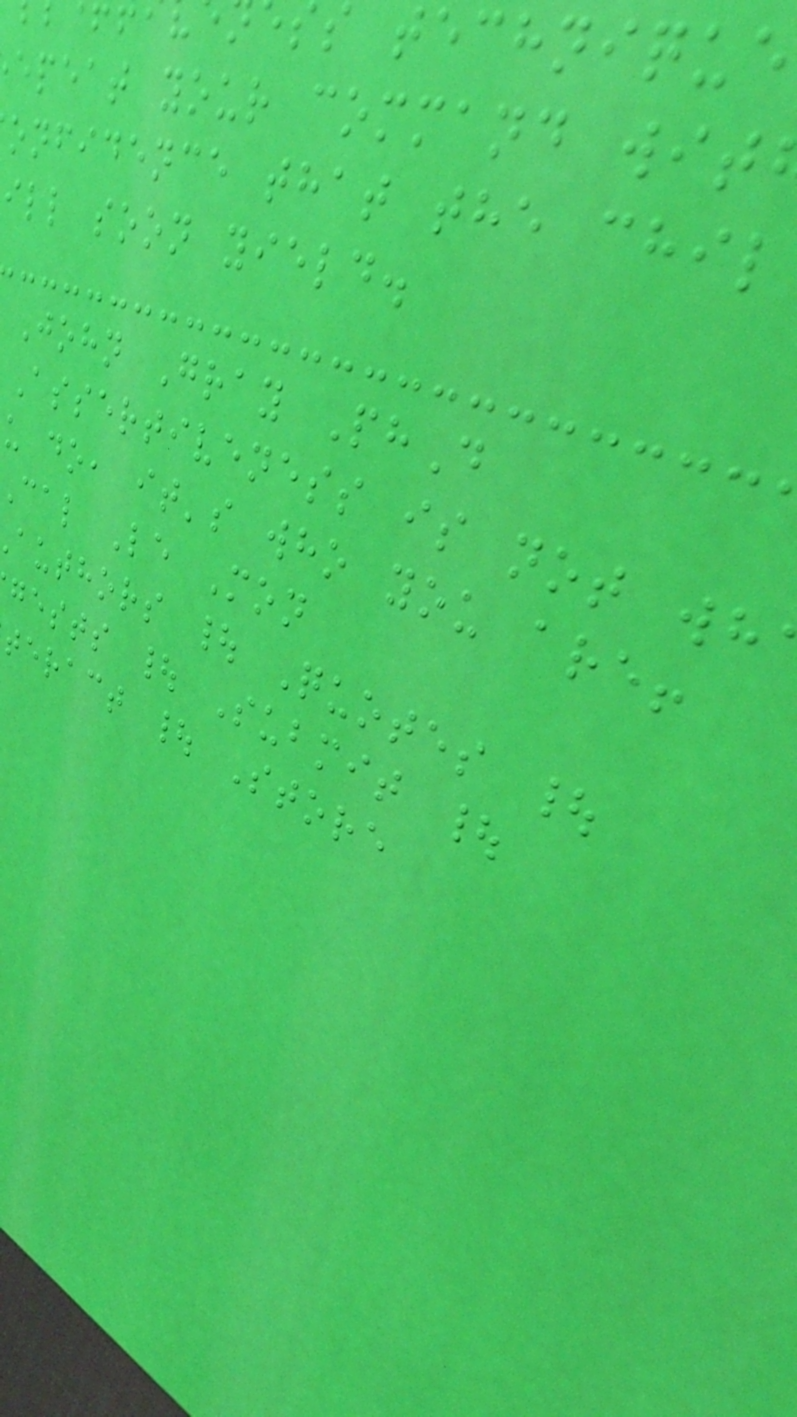s technique
epeat your command wit
onfidence that the chil
ill soon yield.
John Gray PhD
Assertiveness is not wh
u do, it's who you are!
cal Le Mon
authors | Quotes |
gests | Submit |
teract | Store
